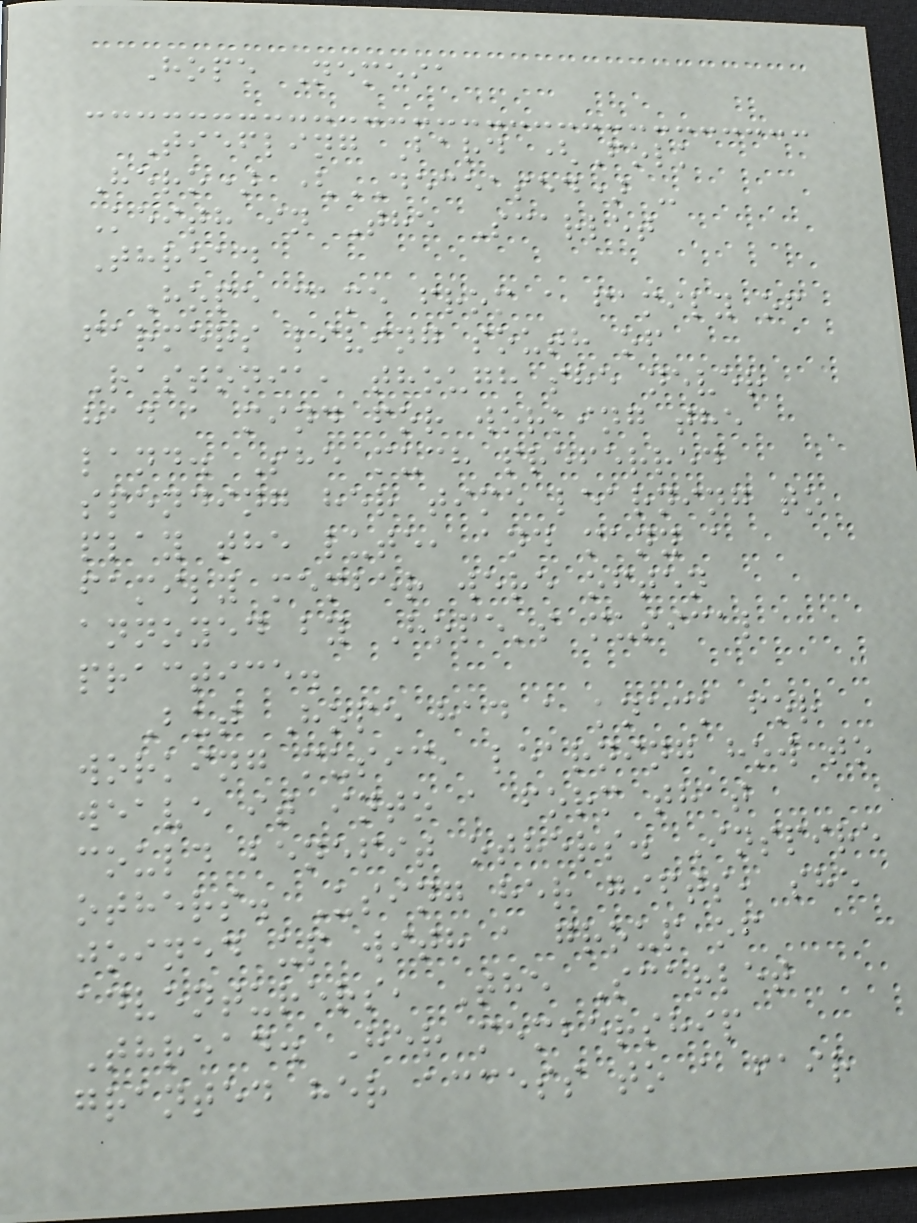Hope Nemeia
Tiefling Bard (Folk
Hero) (DECEASED) -
Keith in The Scarlet
Thread
Hope came from a family of
farmers living south of
Rastonia, though she never
had a mind for working the
land. She much preferred
spending her time learning to
play the lute, and many a
family member were often
annoyed by Hope's musical
practice.
But Hope had a knack for
working music, learning how to
weave it into a form that
could benefit others. Inspire
others. Using her gifts, she
joined up with a group of
adventurers, The Scarlet
Thread. Her membership
granted her access to a fair
